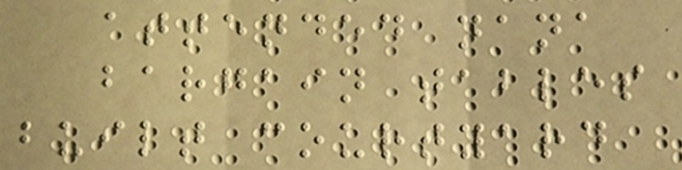attended nana
bargain tables
built courtyard
